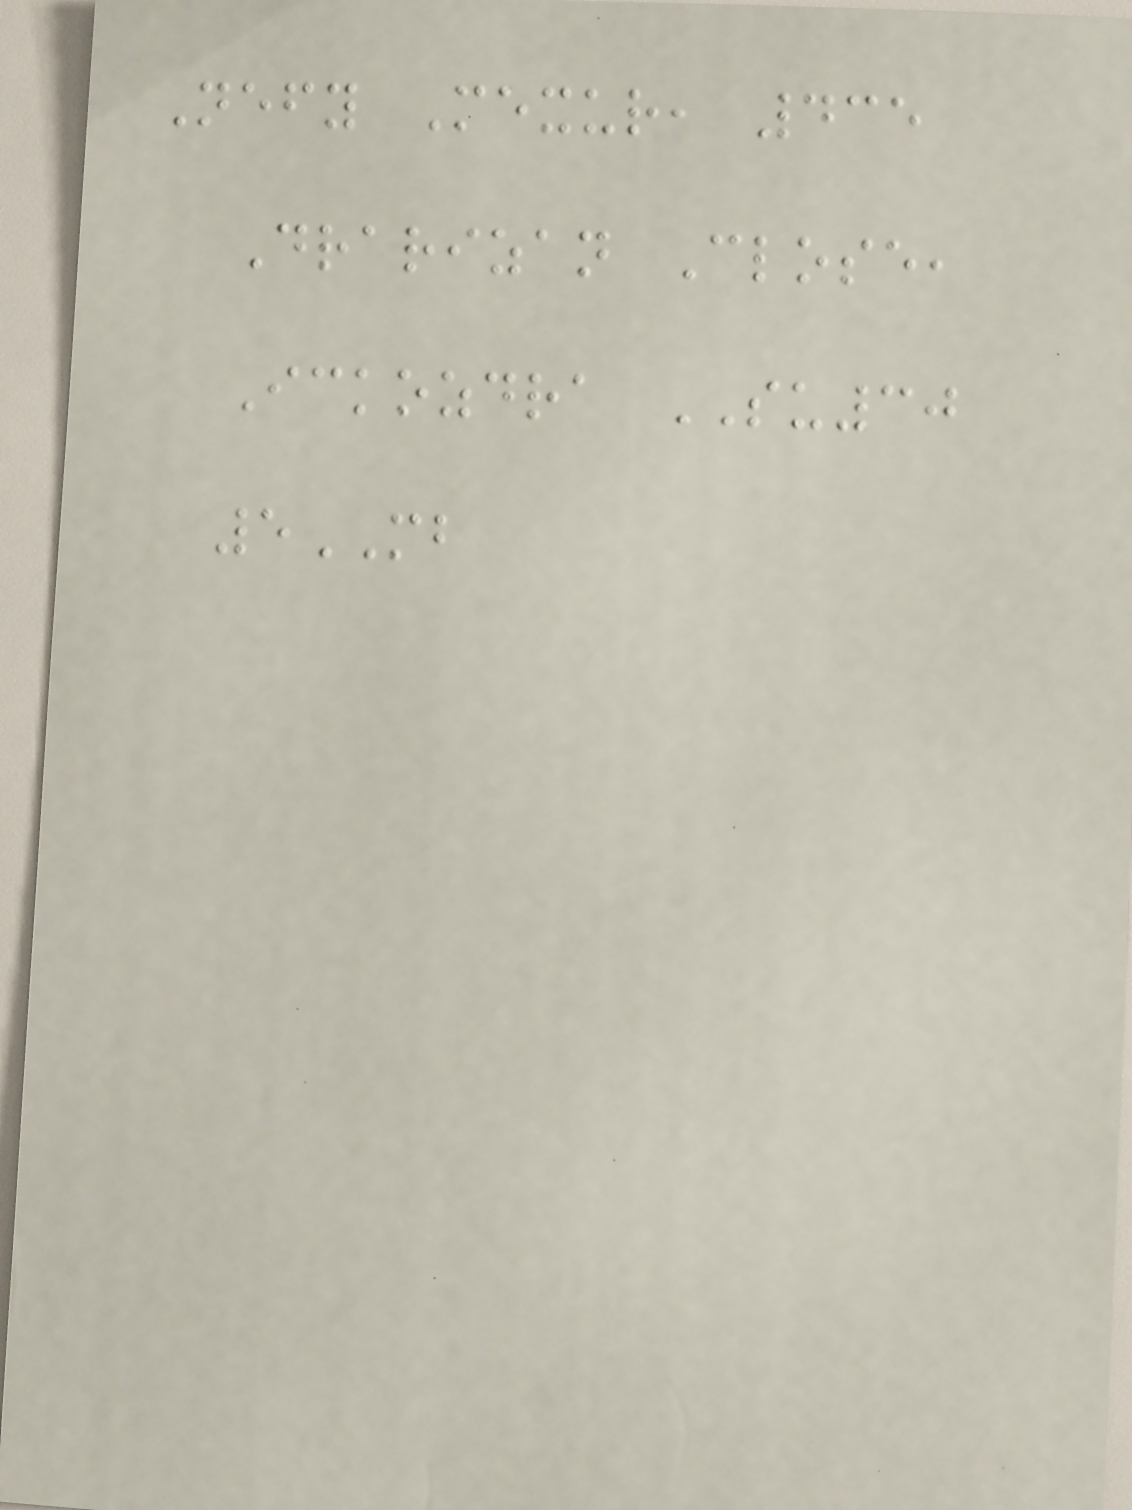Nefy Mexur, 435
Drarizan Close,
Ickozdra SU30
5MB
